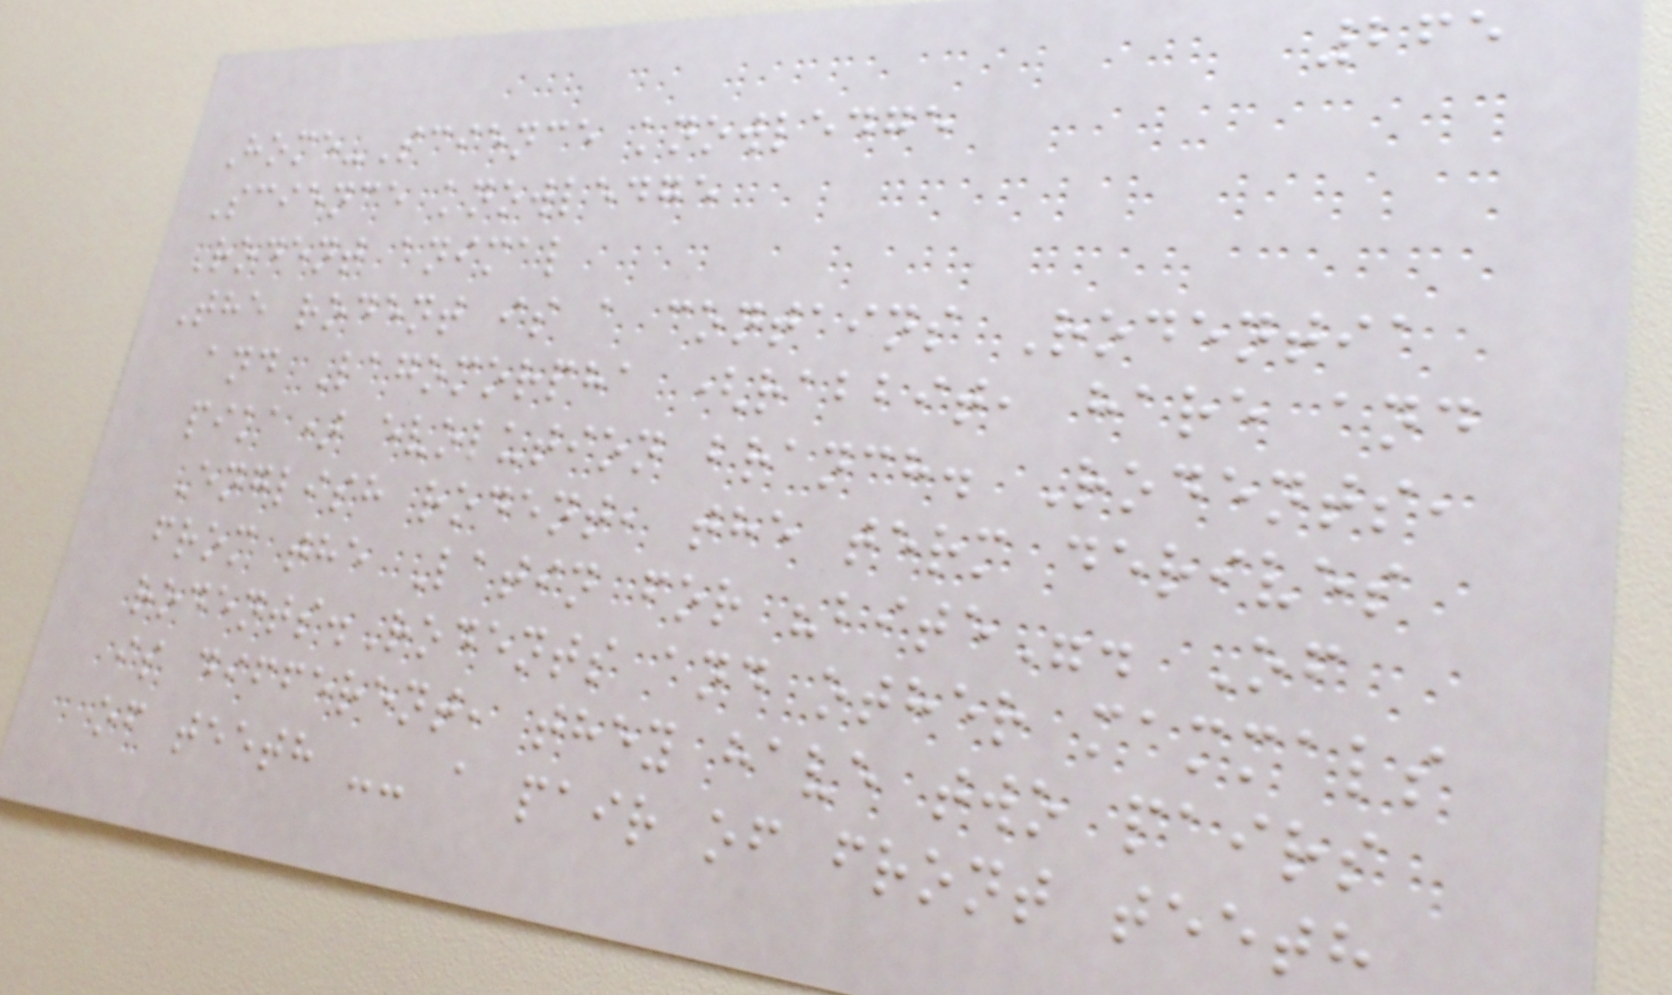265
Home-Science knowledge
Science knowledge
Rodent animal
The rodent is a contains Rodentia
and Lagomorpha (rabbit, hare and
pika) evolution branch. Rodents,
English rodent, the term derives
from the Latin for "bite". Of
rodents.Rodents and other mammals
is different, they have two pairs
of teeth -- a pair of front teeth
